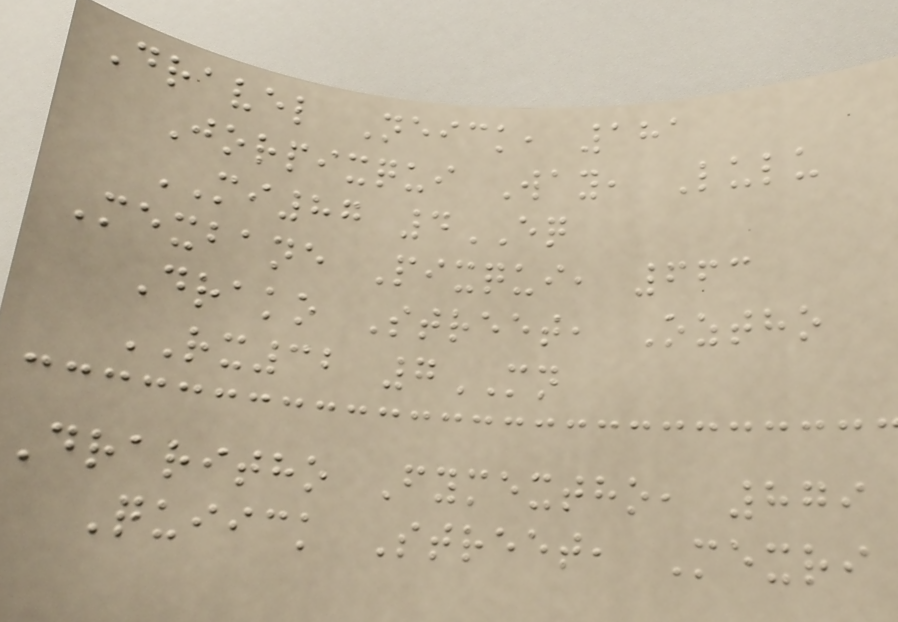Dravel Neick, 181
Jorpixqui Way, Lulu
MI87 4EQ
Mexbane Pixqui, 663
Drako Street, Oztho
RX32 7MN
Draritho Fymextho, 879
Quiick Street, Mexri
